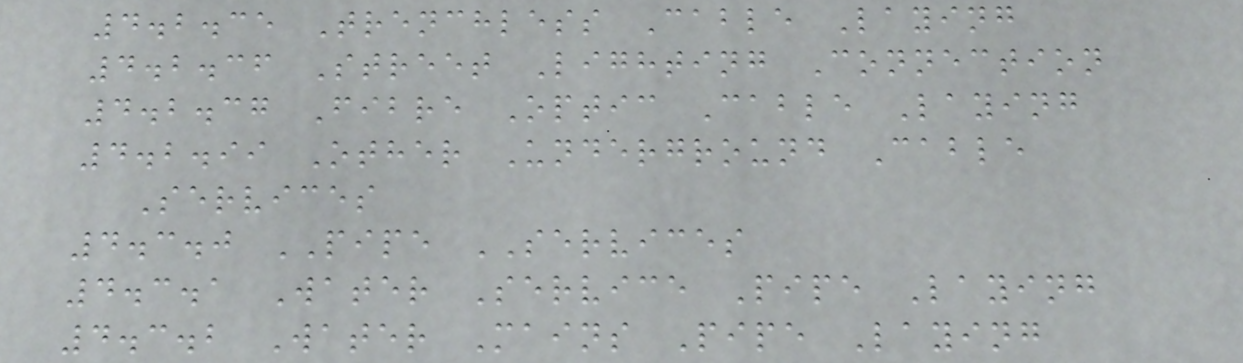4.2.35 Trenchless Cable Laying
4.2.36 Street Lighting Connection
4.2.37 Fibre Optic Cable Laying
4.2.99 Other Underground Cable
Services
4.3.0 PIPE SERVICES
4.3.1 Water Service Pipe Laying
4.3.2 Water Mains Pipe Laying
